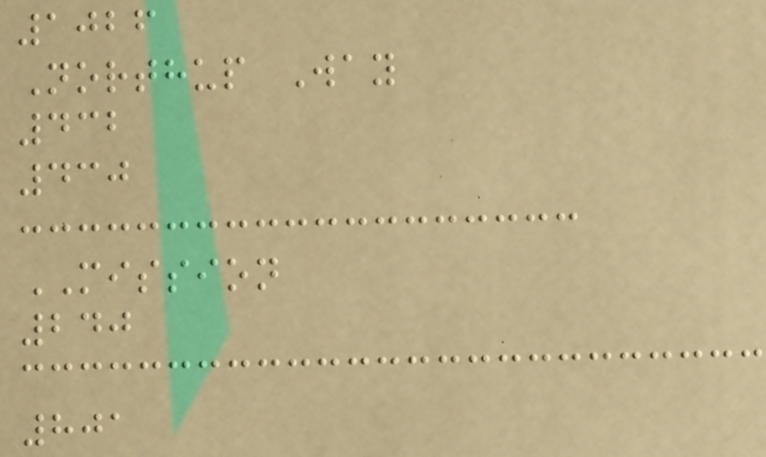1026
Northup Way
432
430
MISSION
240
801
